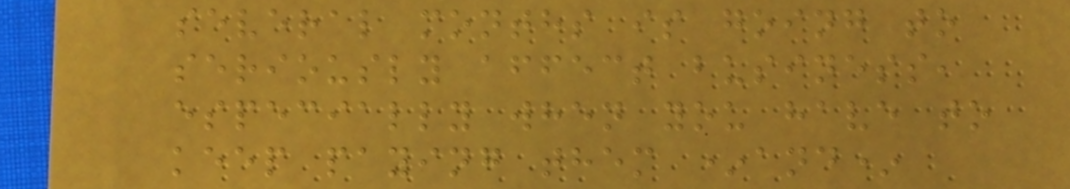several months is going to
seriously affect business,
especially when you have to
keep paying them *and*
